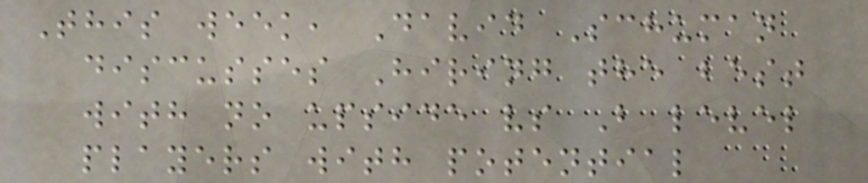This week, David Schuman
discusses Hiring the best
with no upside vs B level
players with potential
